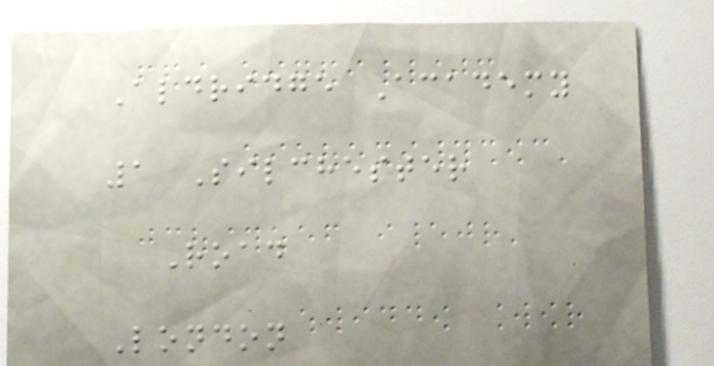Aldridge Academy
1 Silchester
Road
London
